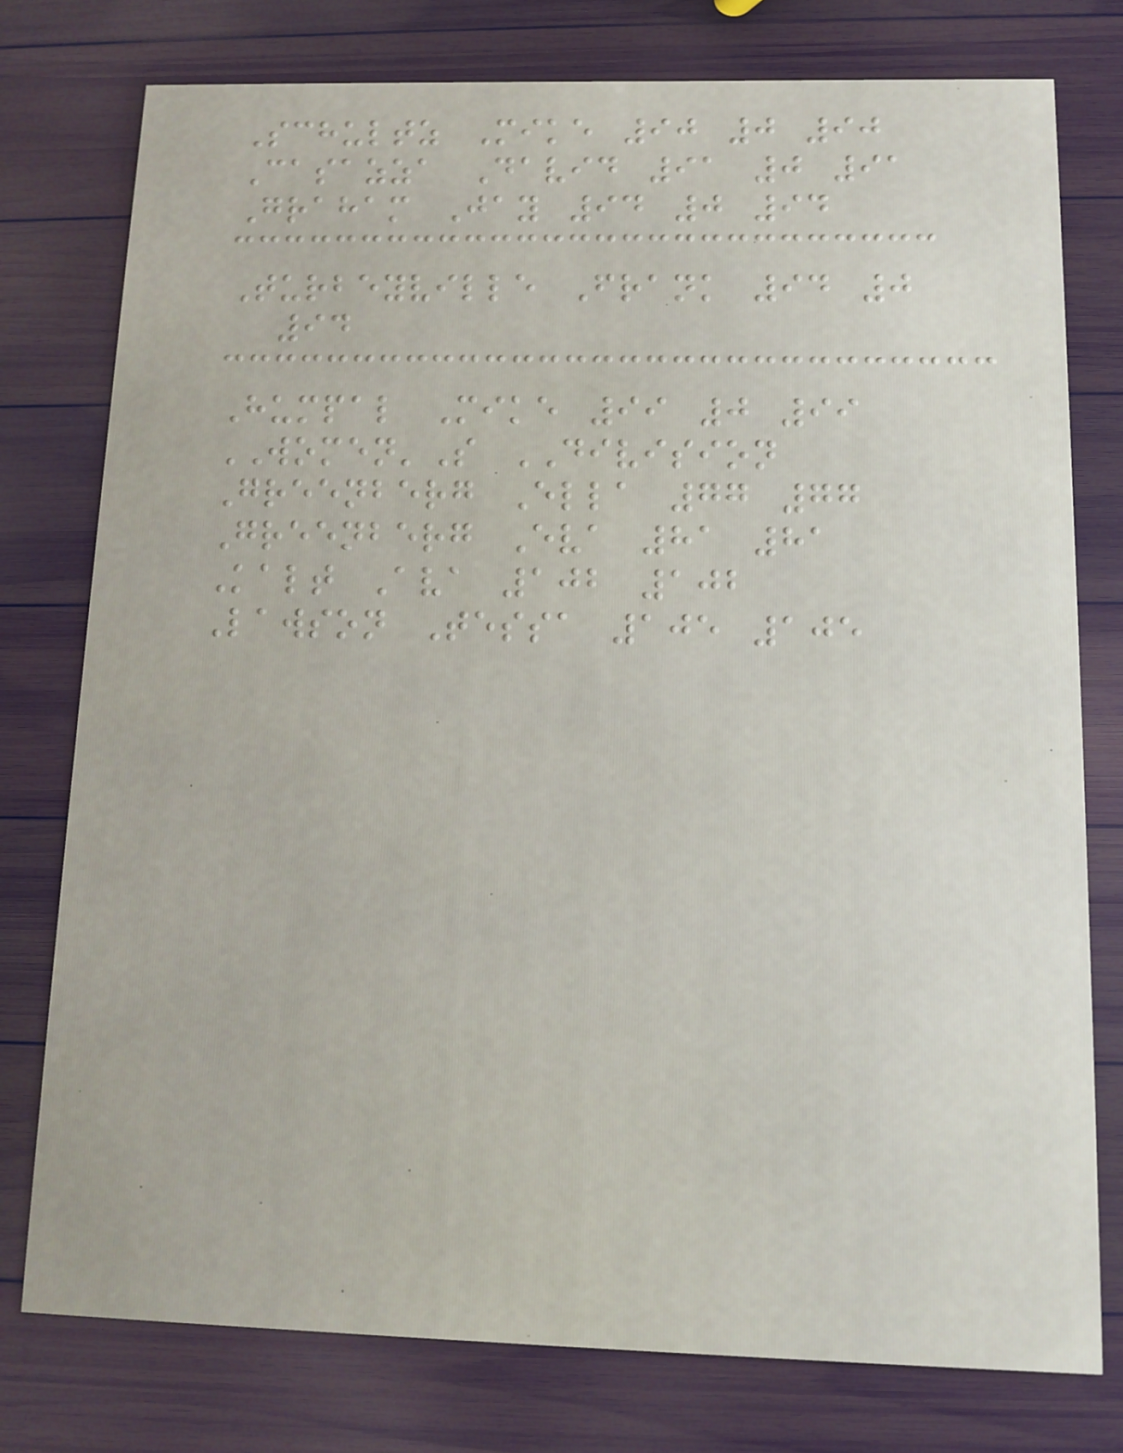Schultz Mike 90 0 90
Casazza David 91 0 91
Graham Jay 94 0 94
Turbeyville Frank 94 0
94
Humpal Mike 99 0 99
WOMEN'S DIVISION
Greenberg Ella 77 77
Greenberg Eva 81 81
Kalt Ava 102 102
Lawson Tessa 105 105
